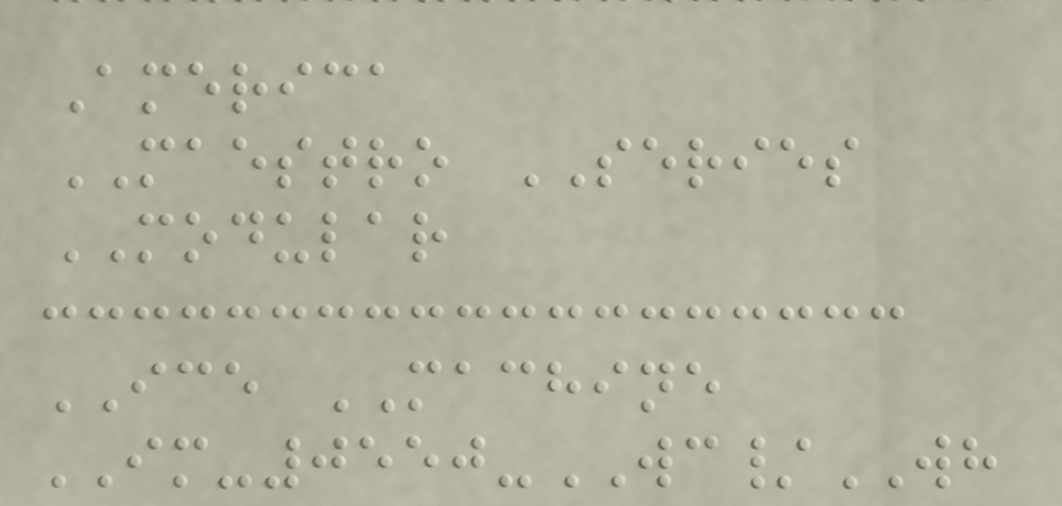America
MAESTRO SERIES
MODULAR
ICE MACHINE
IM-0550-WC/WH
